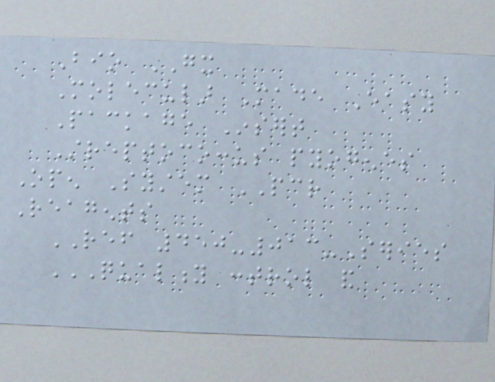Bio GX
Molecular Made Easy
Package Insert
Streptococcus pyogenes
Open System PCR
Reagents
REF 450-013-Series
QUALITY CONTROL AND
